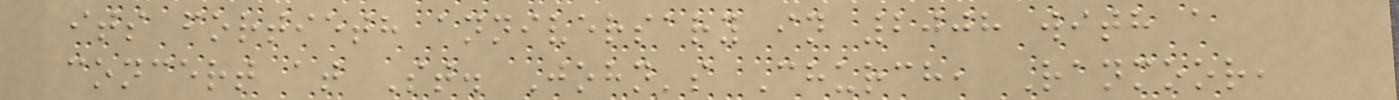its fortieth anniversary in 2008 with a
concert at St. John's Church, Ranmoor,
